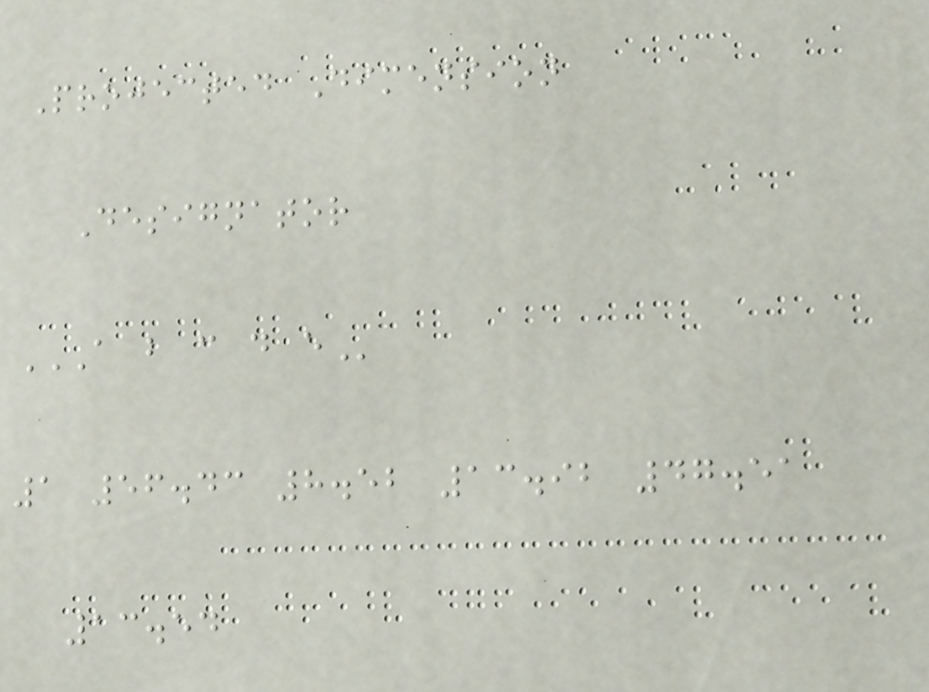Projected Dimension
Designator
A B C D E
1 56.43 8.52 13.92 47.51
13.54
